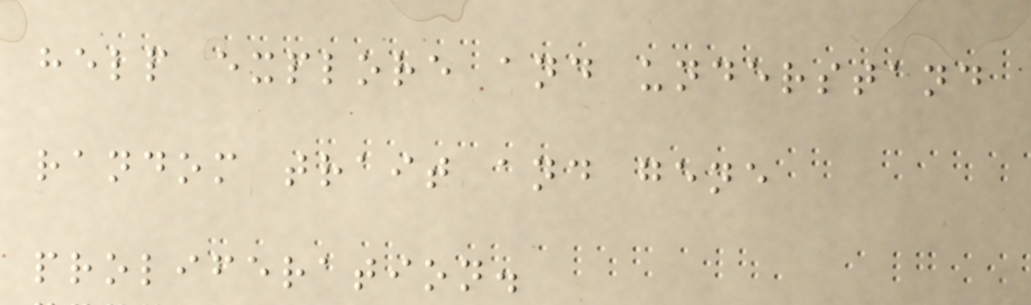help explore and understand
random trait and gene
proliferation.
